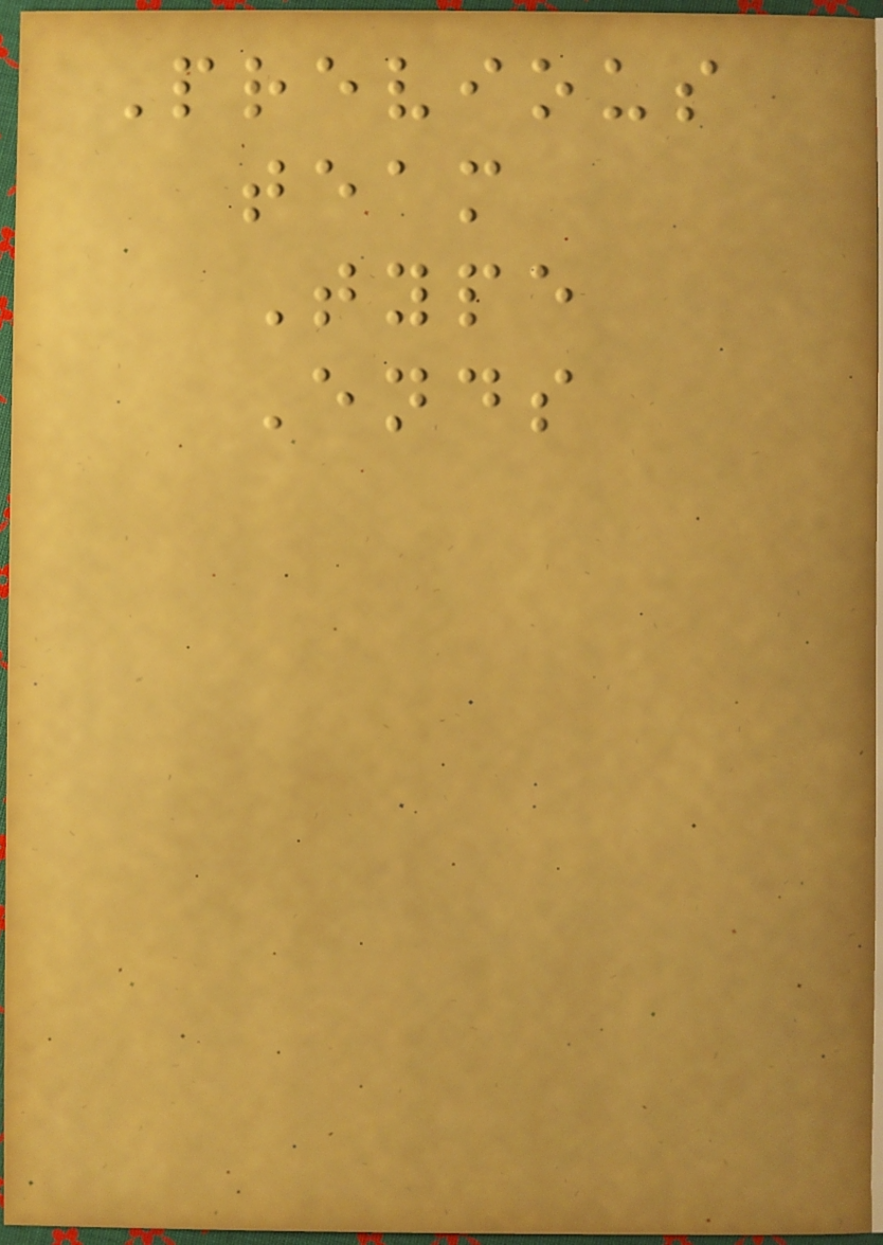Previous
team
Type
Ends
